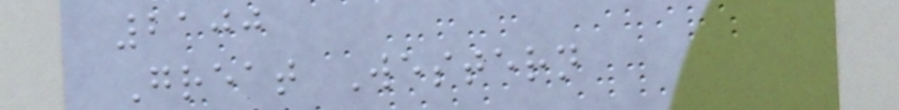2100
Great Western
